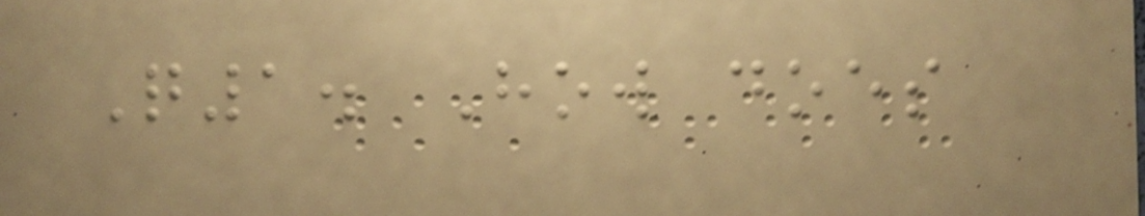Q1. How does
